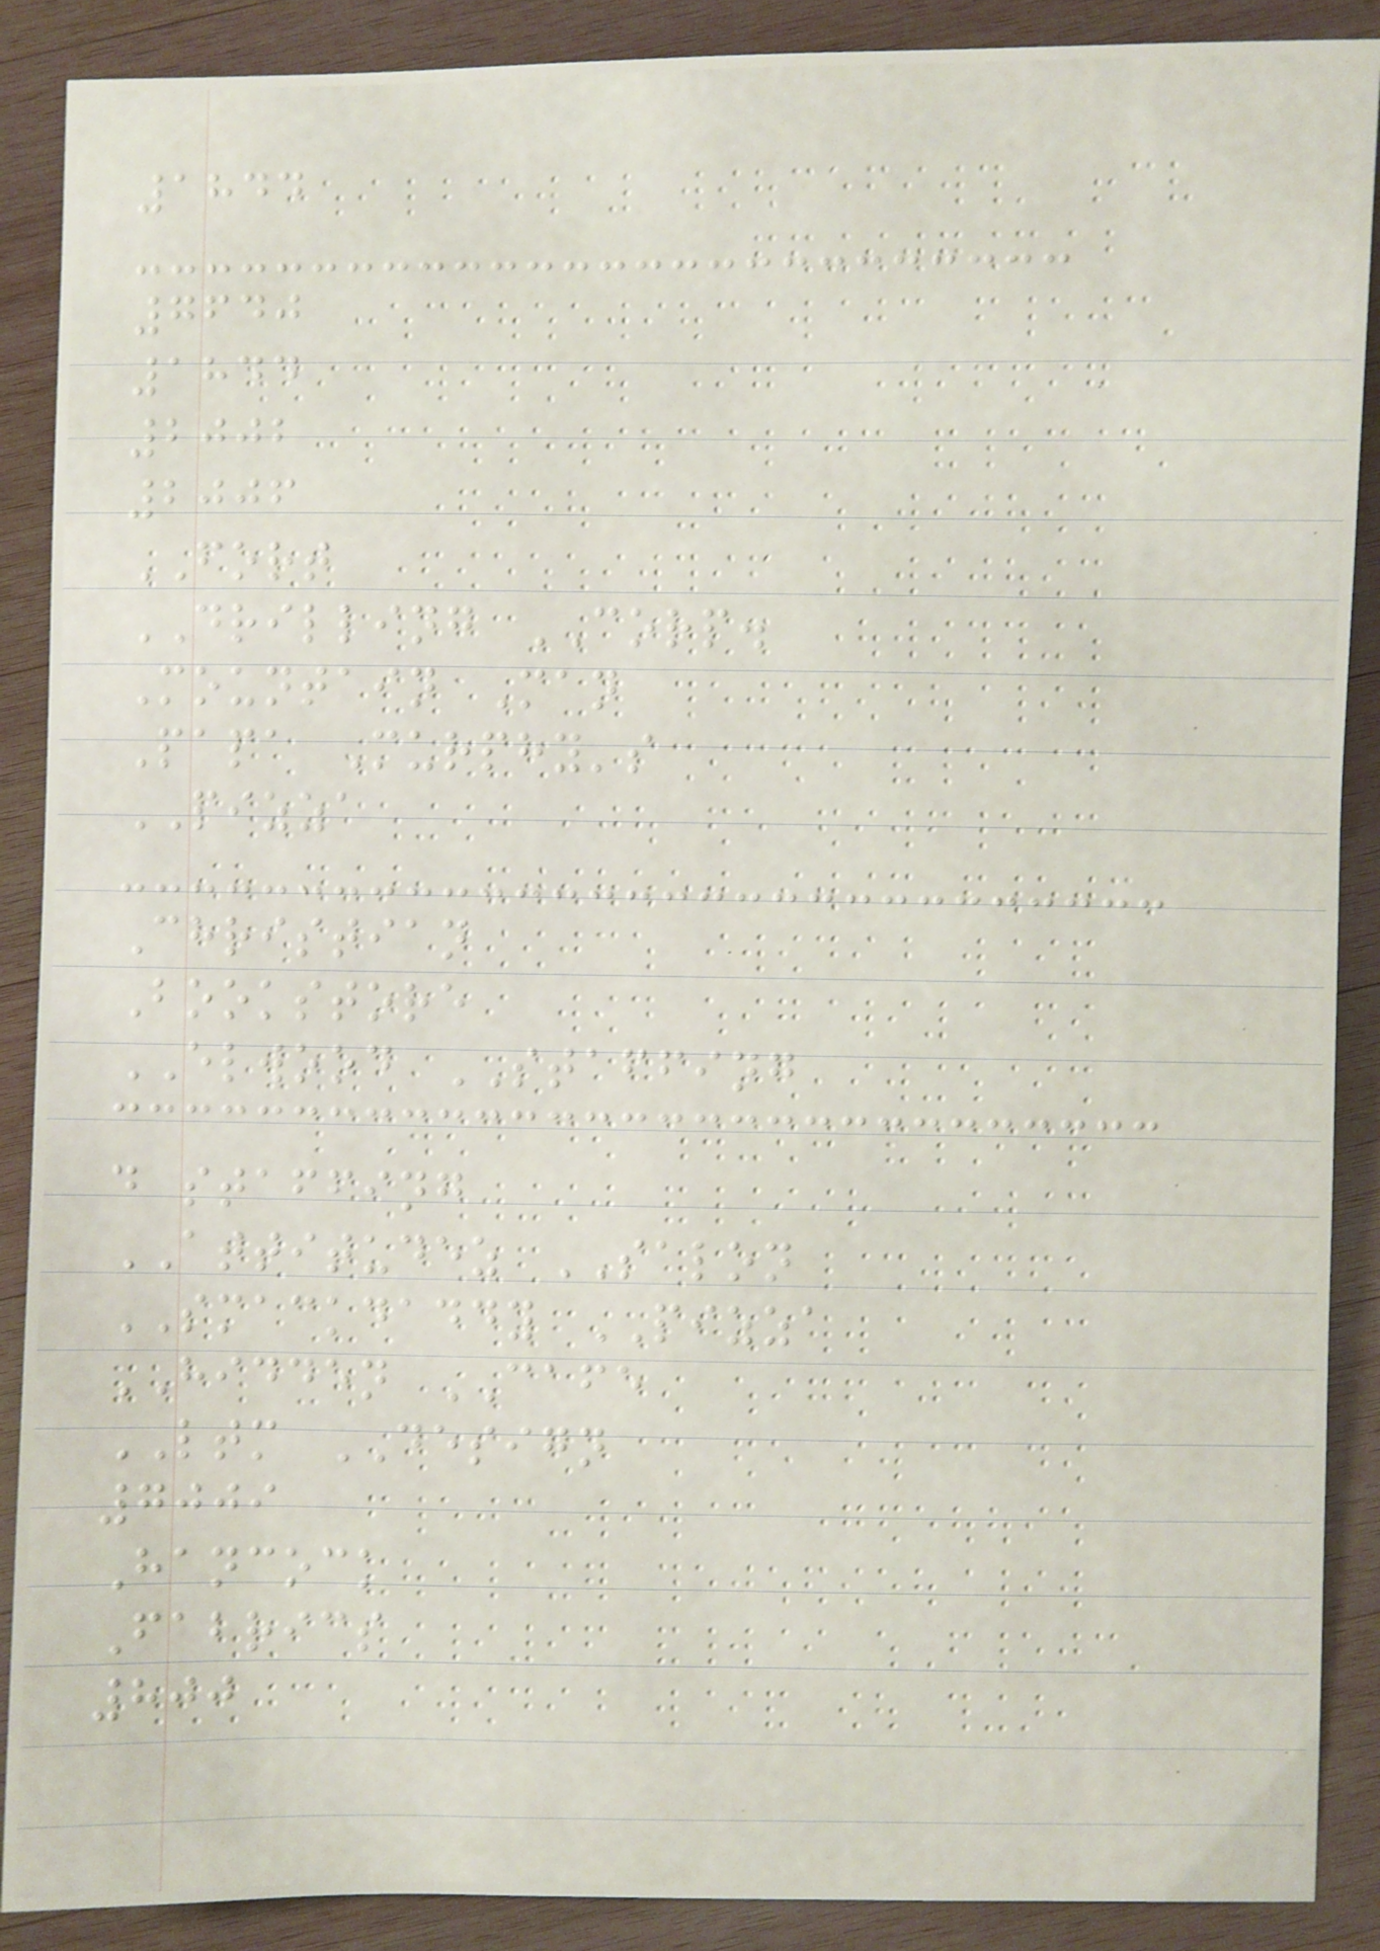1844
7640
1844
2002
2006
FORT
DRILLING CORP.
Mountain Man
Papa Murphy's
PIZZA
Christian
Bookstore
ELWOOD STAFFING
d staffing
ATTITUDEZ SALON
SMACKDADDY PIZZA
HIDDEN CAFE
LTM DESIGN
7009
Hancock
Fabrics
800
